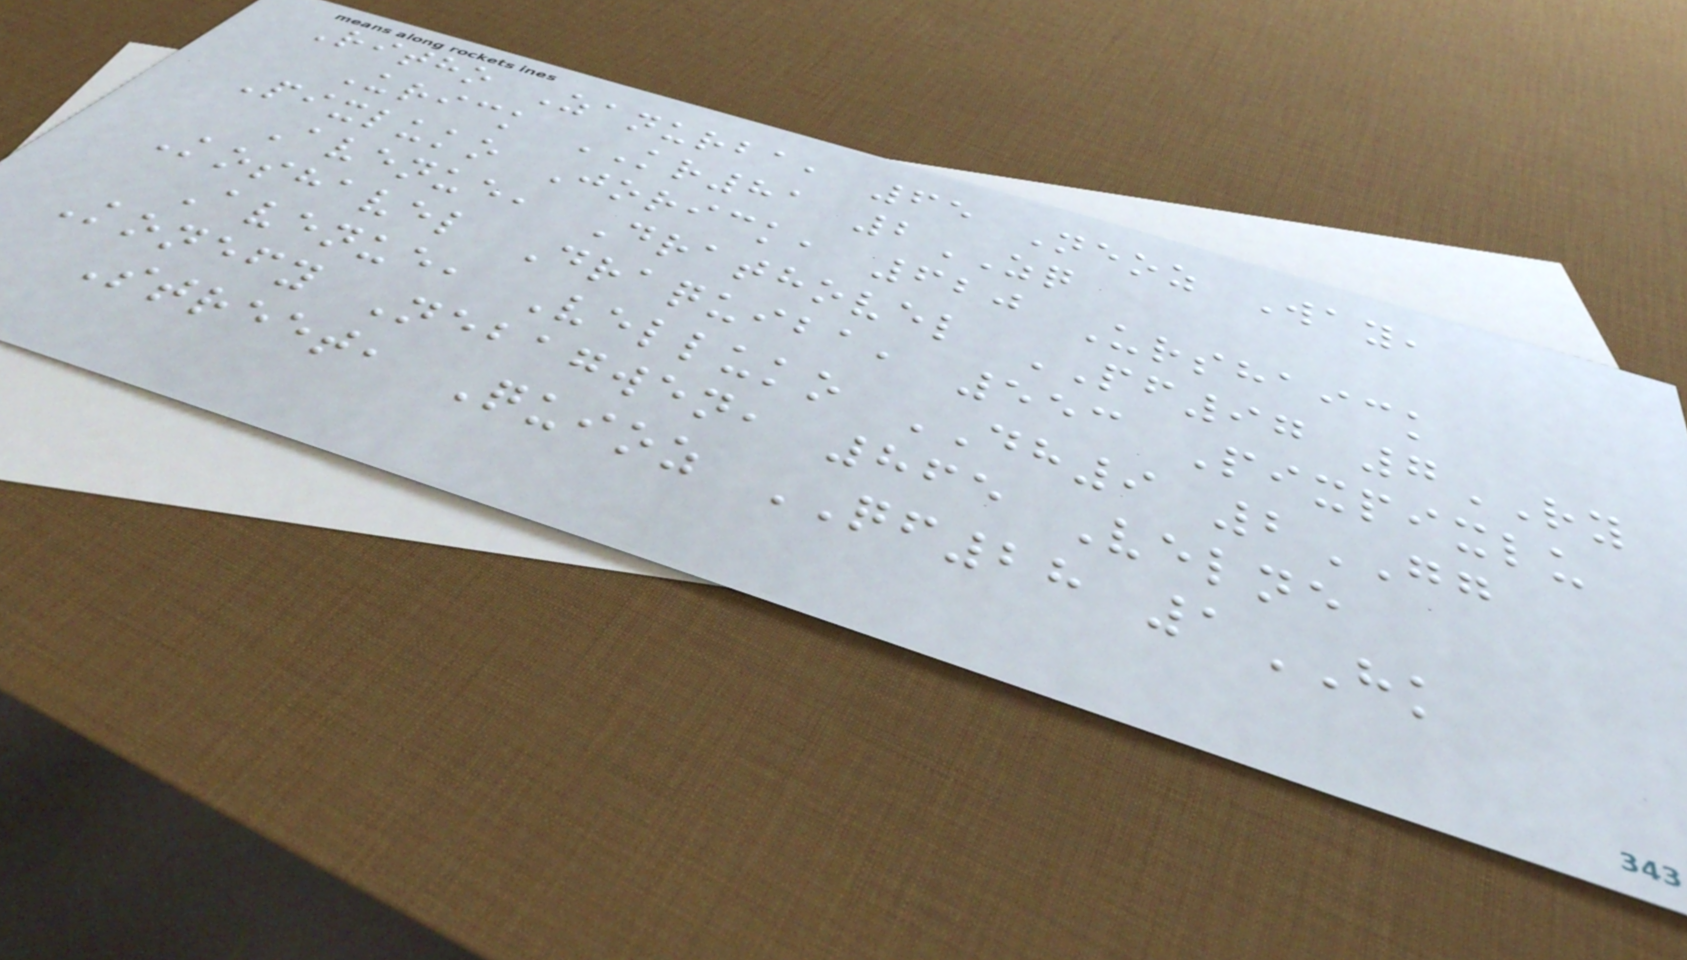Ritho Zanurba, 65 Neoz Way,
Urick KR81 2ZQ
Pixluko Jorick, 620 Urshaick
Avenue, Drathovel PF97 7RY
Koshavel Draquiba, 553 Pixpixlu
Avenue, Velluko DH9 2GG
Konefy Nebagwen, 865 Velne
Street, Quioz QF28 1HK
